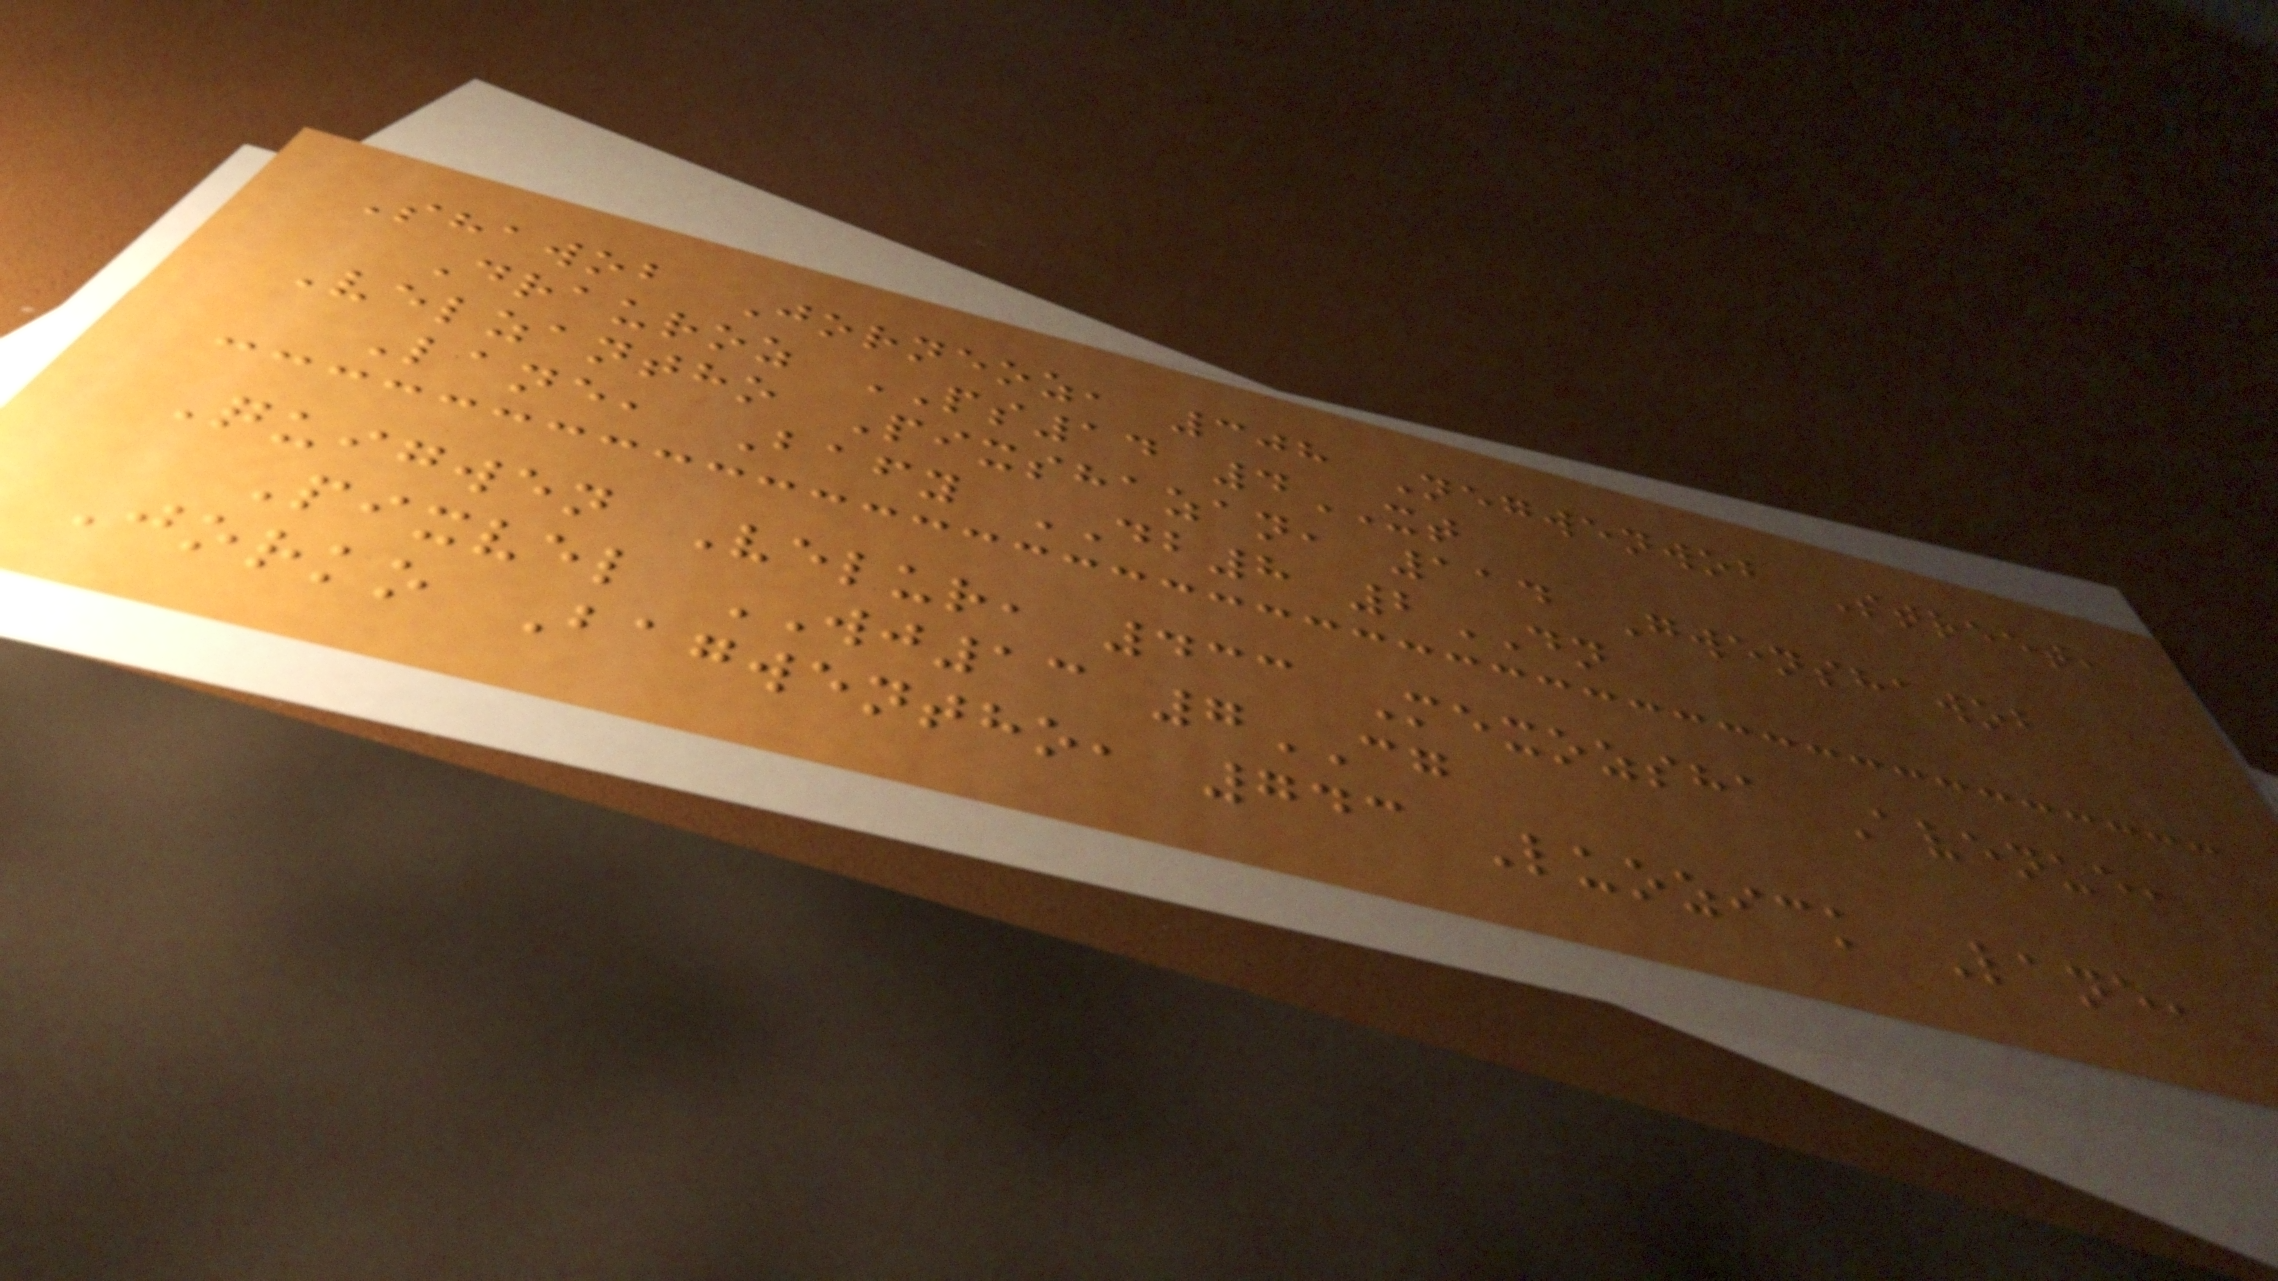Shawob Jorneoz, 308 Negwenwob Street,
Drauroz PS14 4XT
Velzantho Pixshazan, 114 Gwenshawob
Lane, Bafy DB8 2DN
Quigwen Velur, 433 Mexozsha Avenue,
Pixvel WJ13 7CG
Jorko Bagwentho, 743 Luozick Lane,
